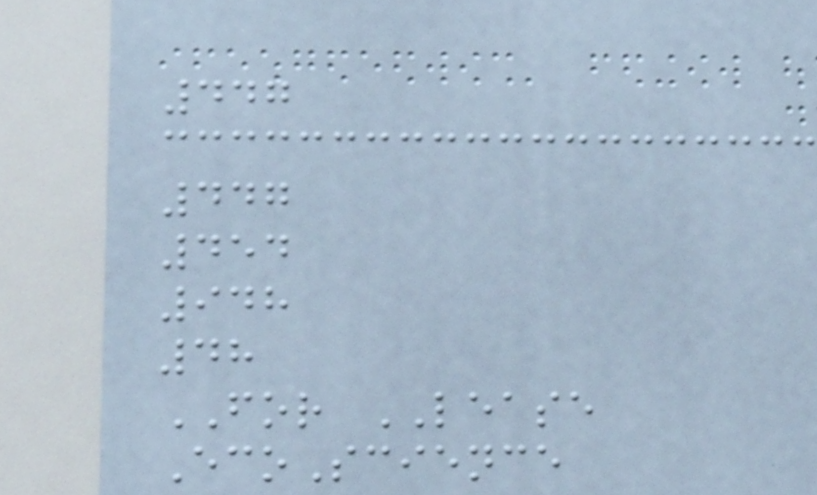447
447
454
948
48
FOR LEASE
EcoScience
